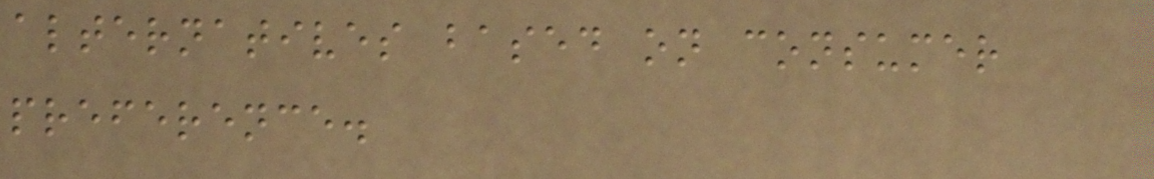alternatives based on consumer
preference.
